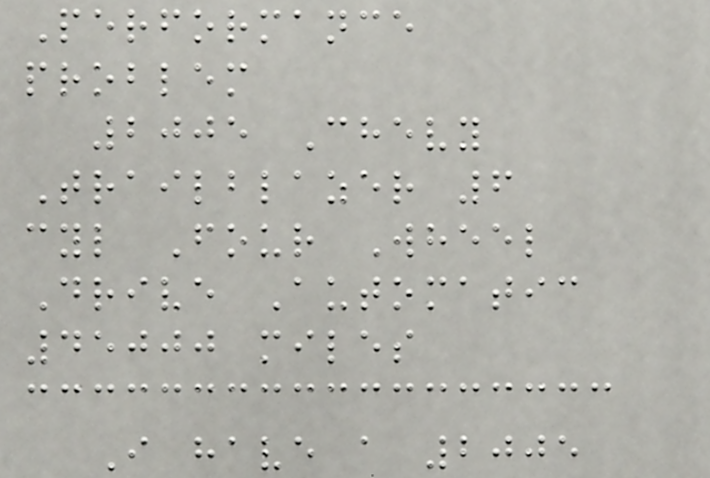Performance
problem
2005 Chevy
Trailblazer 6
cyl Four Wheel
Drive Automatic
45000 miles
I have a 2005
